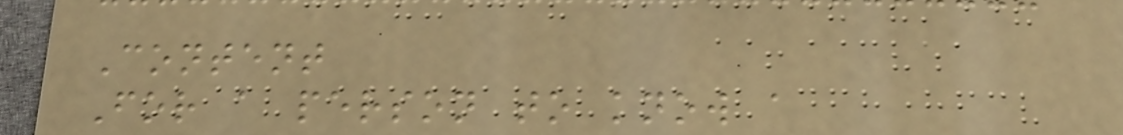Content
For a person to know a
